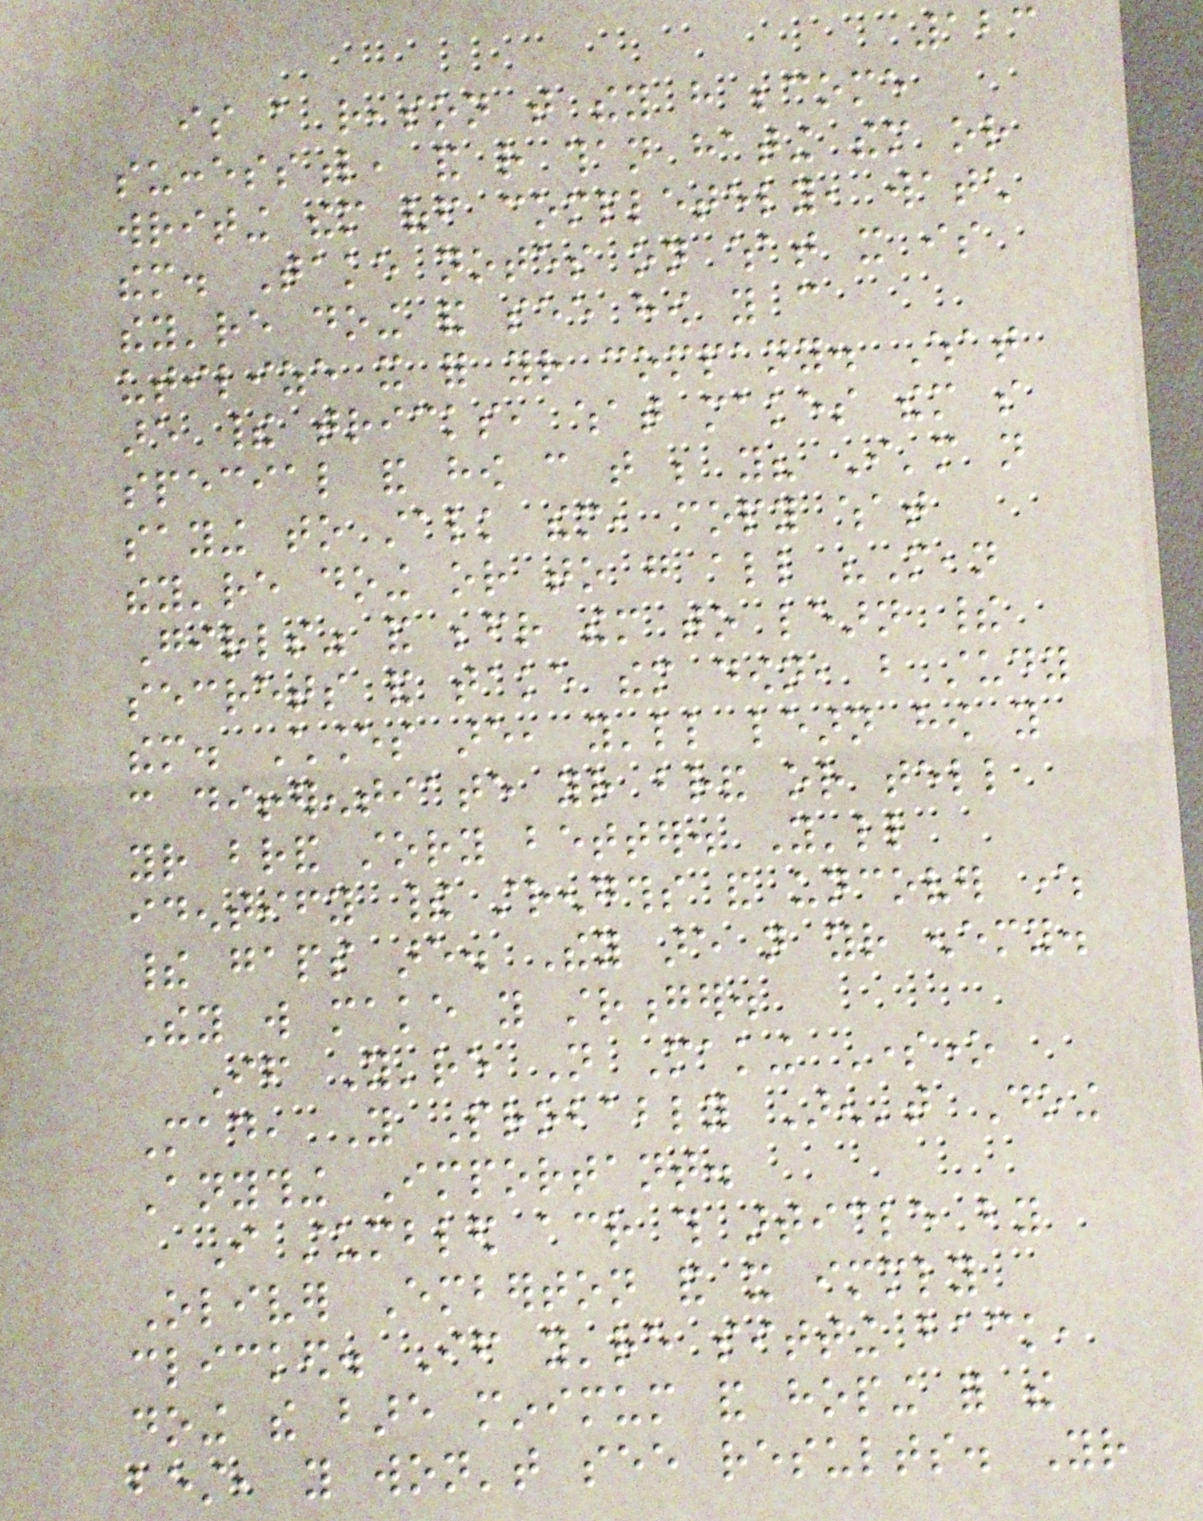123
is a reason that they have become
successful, and rather than hating them or
writing them off completely, watch
them. Take notes on what it is
they're doing and see how you can
utilize it for your company. What
are their tricks, what makes them so
special and how can that be you? I'm not
saying to stalk them, copy what
they're doing or to go all "Mean
Girls" and befriend them to learn their
secrets and take them down, but study
them. Chances are, you'll learn how you
can differentiate your brand or tell
your brand story better. You'll
identify their strengths and uncover where
their gaps are. They are not your enemy.
They will make you stronger.
If You're Not Making Someone
Mad, You Probably Aren't Doing
Anything Important.
I stumbled across this article by
Oliver Emberton and it immediately
clicked. If you're sitting back,
doing the bare minimum and hoping for the
best, you won't see results. Your
